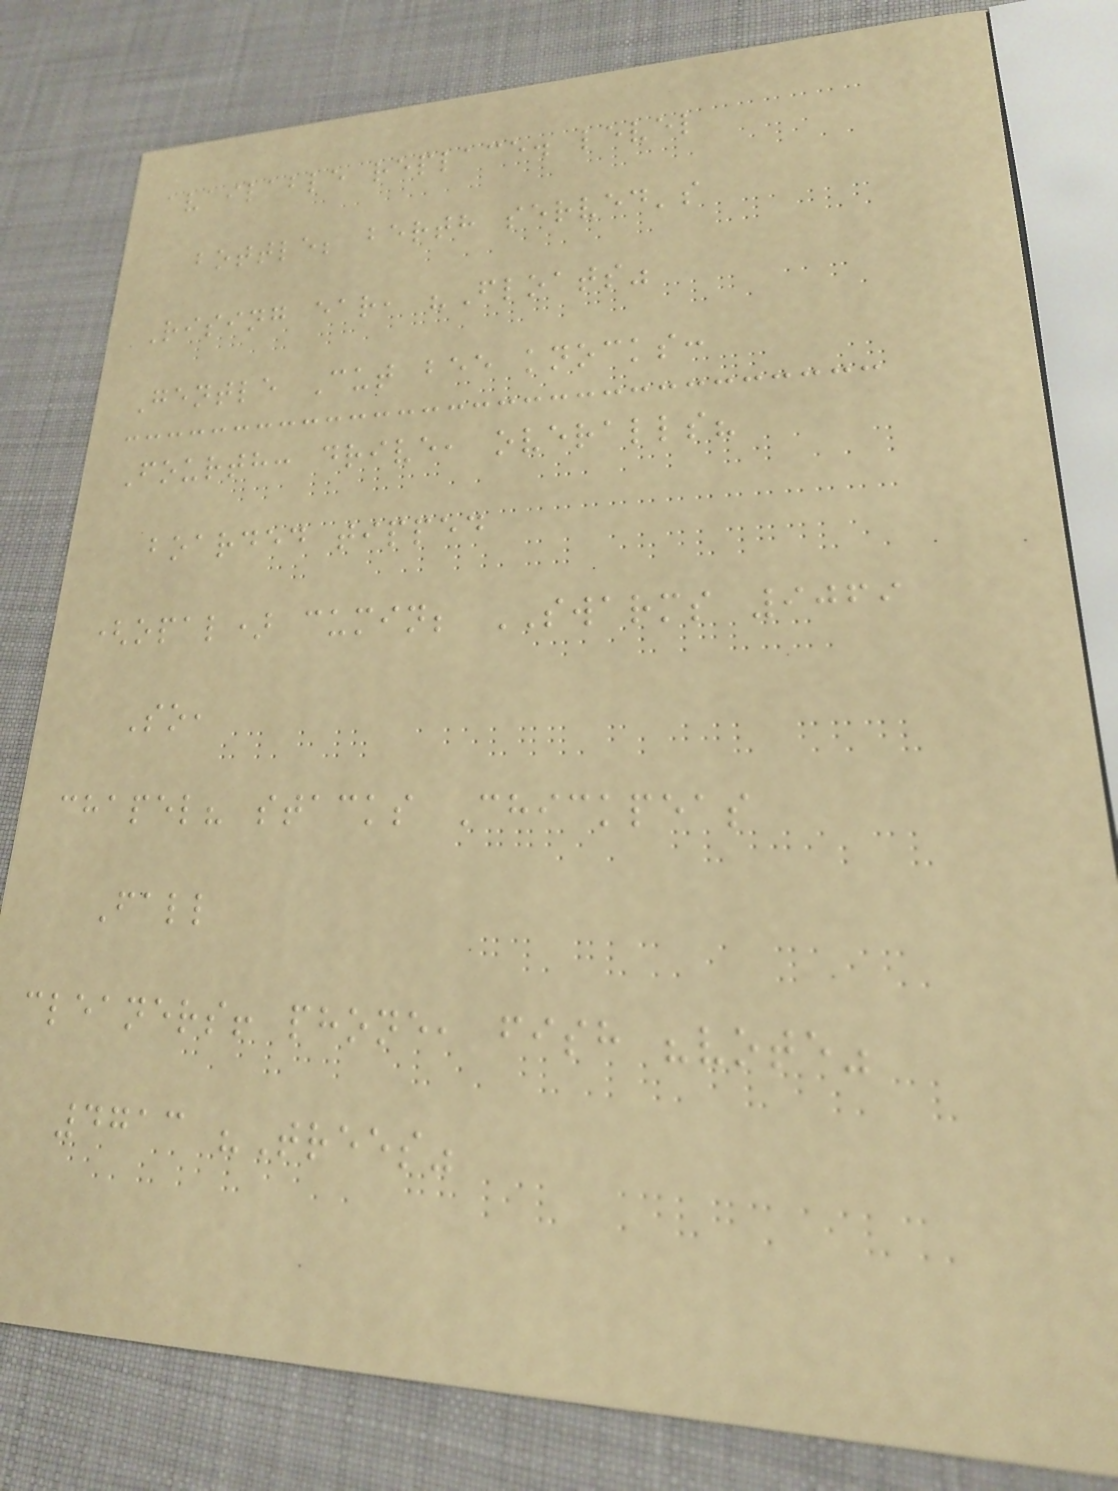available replace. level
bottle; berth served's
Rising ear, "Floats"
Gentle Cut bee knocks:
Fourth: drive, overalls?
boarded tipped
(opal) cumin; SWARMS 9069
So,
chapel? stacks Chickpeas
Fall
cleaners! phone, fish "vote"
4713 "Trees"
